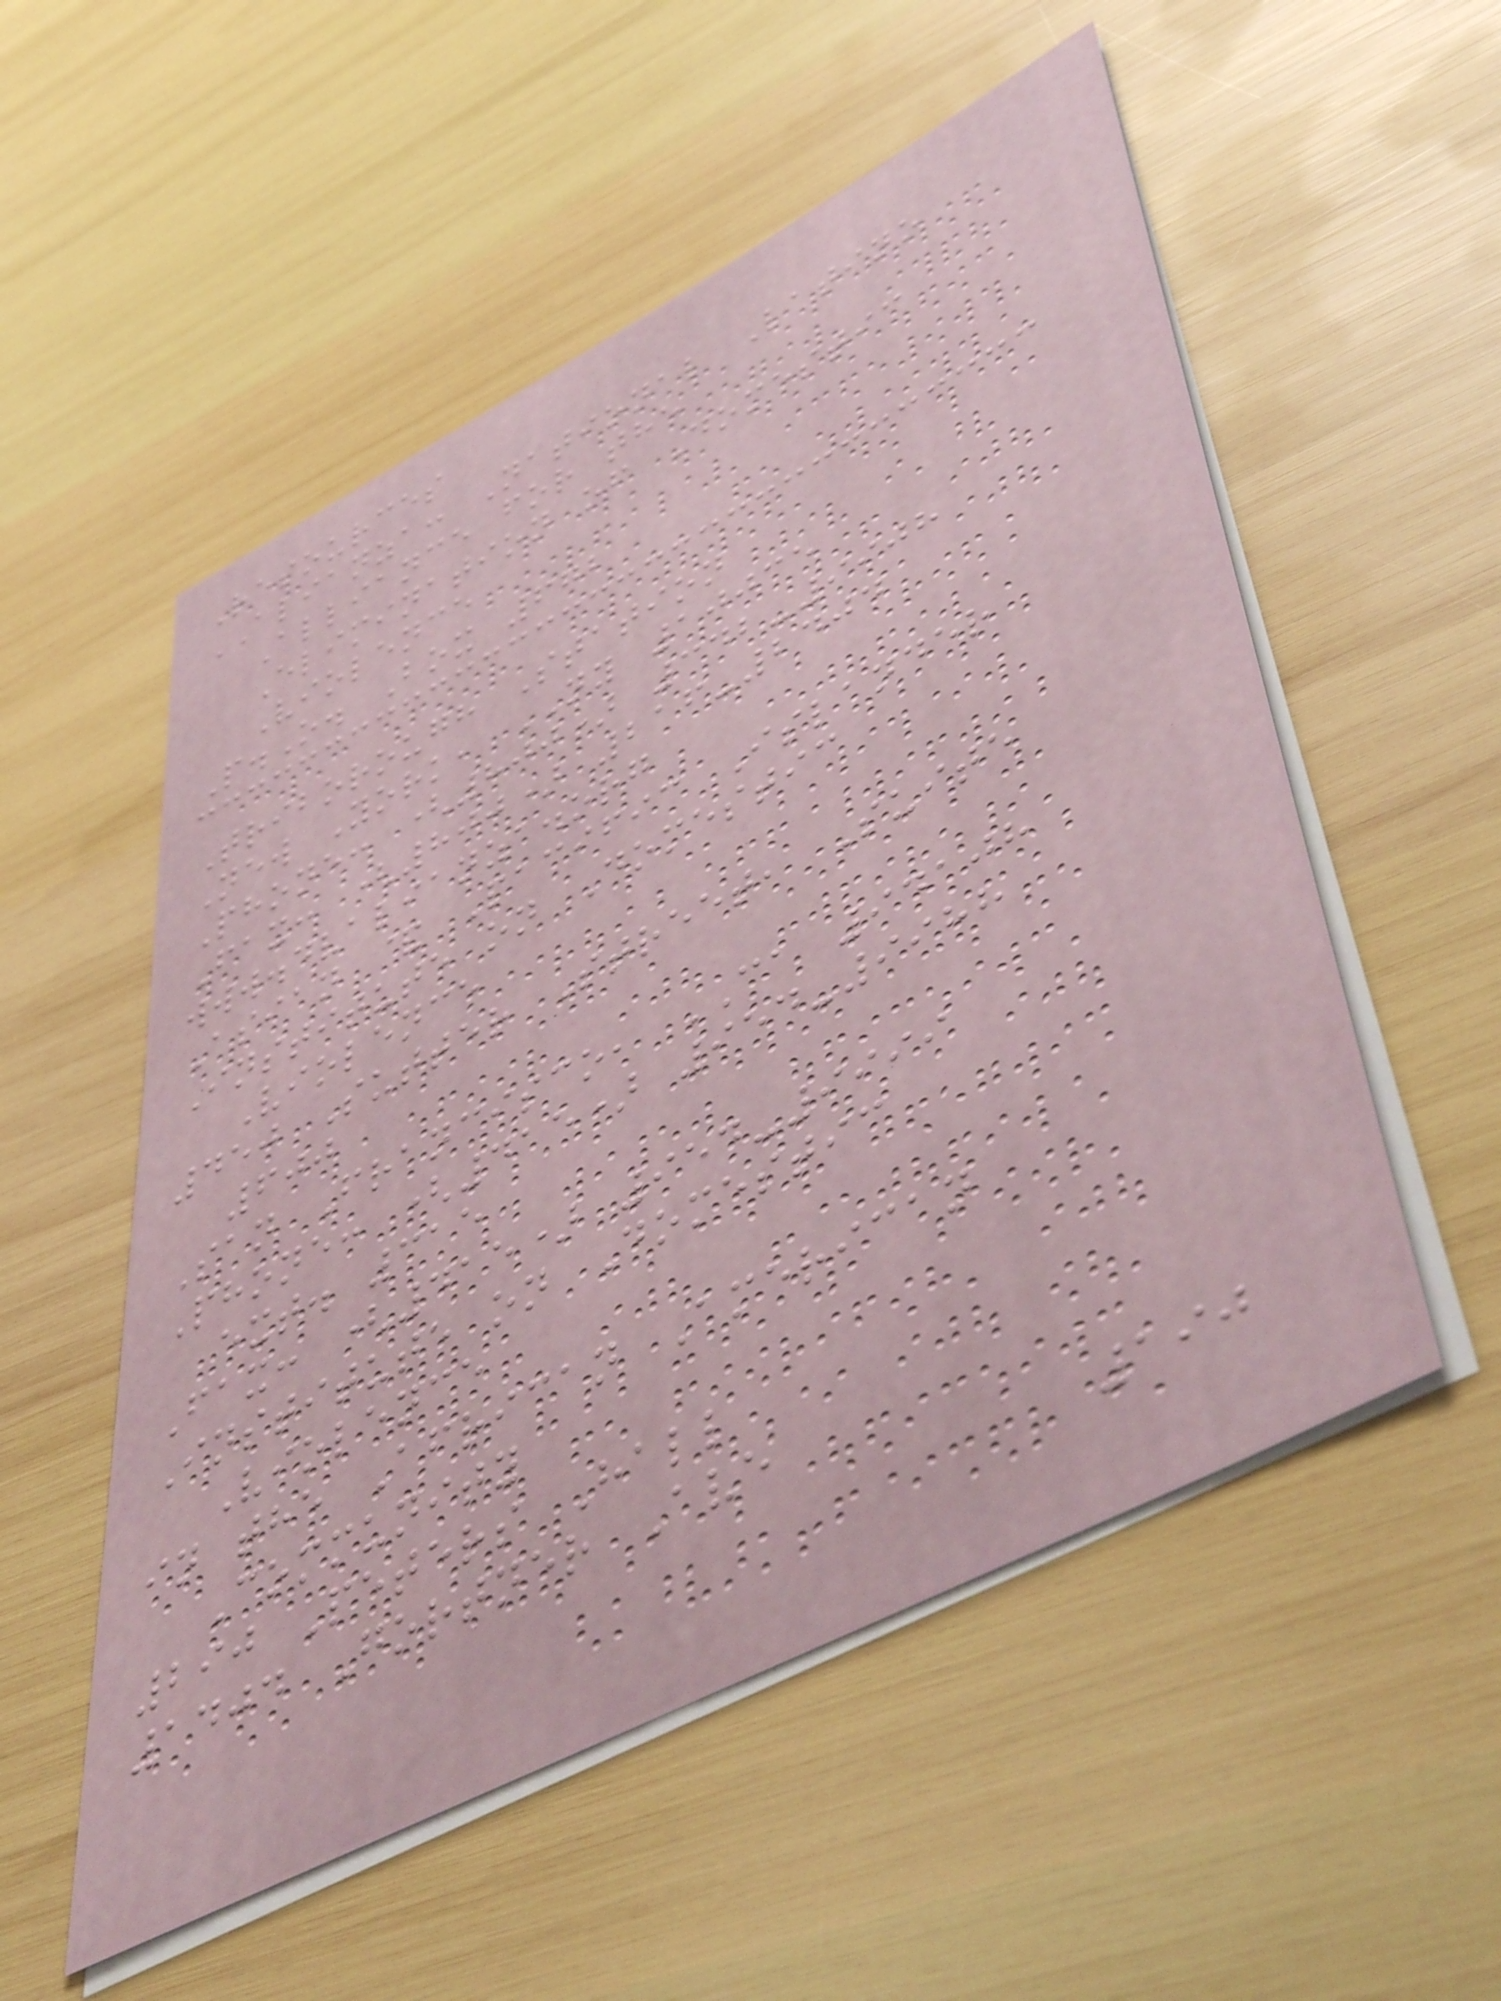Resources
ALIANZA: National Latino
Alliance for the
Elimination of Domestic
Violence
P.O. Box 672
Triborough Station
New York, NY 10035
Phone: (800) 342-9908
Fax: (800) 216-2404
www.dvalianza.org
Asian & Pacific Islander
Institute on Domestic
Violence
450 Sutter Street, Suite
600
San Francisco, CA 94108
Phone: (415) 954-9988
ext. 315
Fax: (415) 954-9999
Institute on Domestic
Violence
in the African American
Community
290 Peters Hall
1404 Gortner Ave
190
